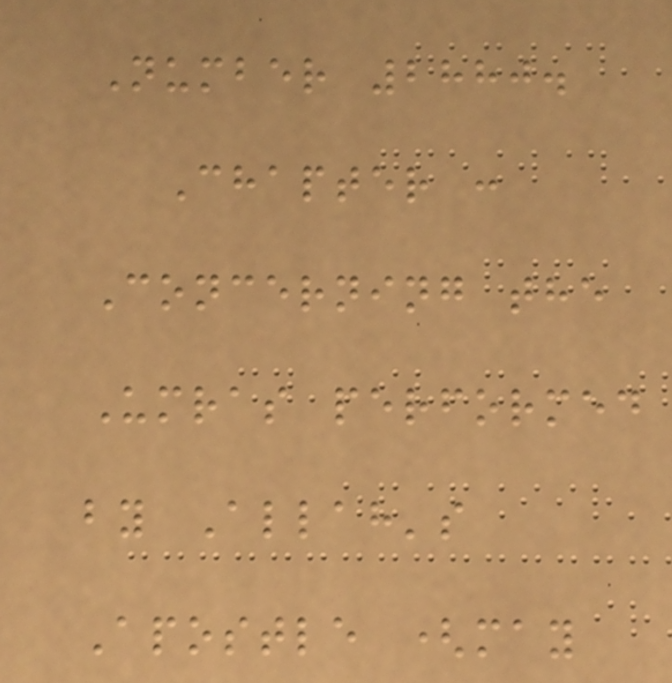Number 2880.
Chapter :
Concerning the
Umras performed
by Allah's
Apostle (may
